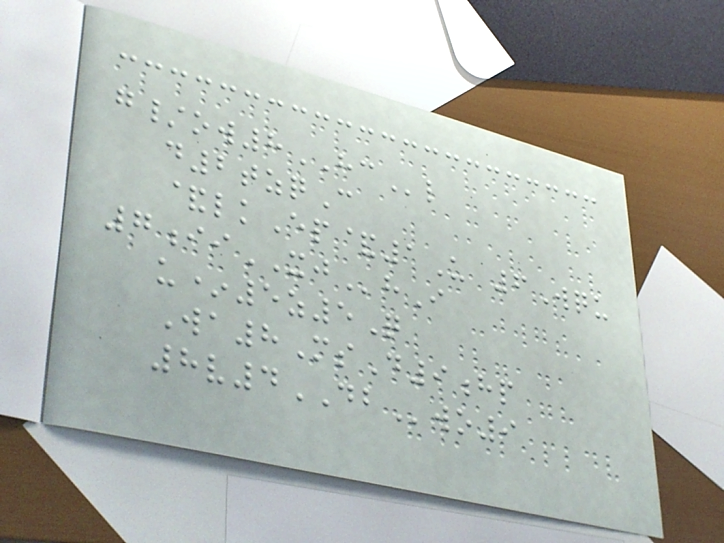g/ow8HCl
d2tzqC
&lkEp&1U 6Wqu
7iiXJhI
u*5z5Q
Wa8MsD9hp
8v4DBwo9
